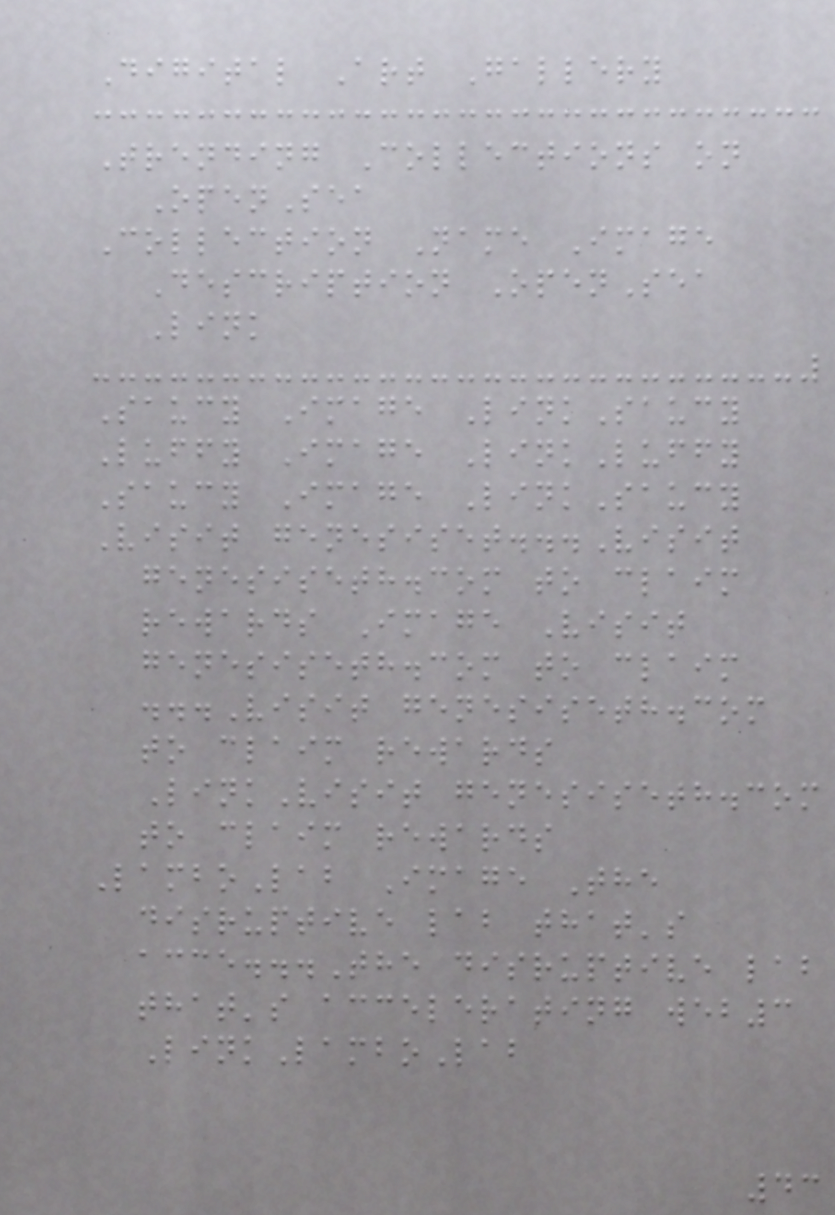Digital Art Gallery
Trending Collections on
OpenSea
Collection Name Image
Description OpenSea
Link
Saucy Image LinkSaucy
Luffy Image LinkLuffy
Saucy Image LinkSaucy
Visit genesiset...Visit
genesiseth.com to claim
rewards Image Visit
genesiseth.com to claim
...Visit genesiseth.com
to claim rewards
LinkVisit genesiseth.com
to claim rewards
LamboLab Image The
disruptive lab that's
acce...The disruptive lab
that's accelerating web3
LinkLamboLab
43
